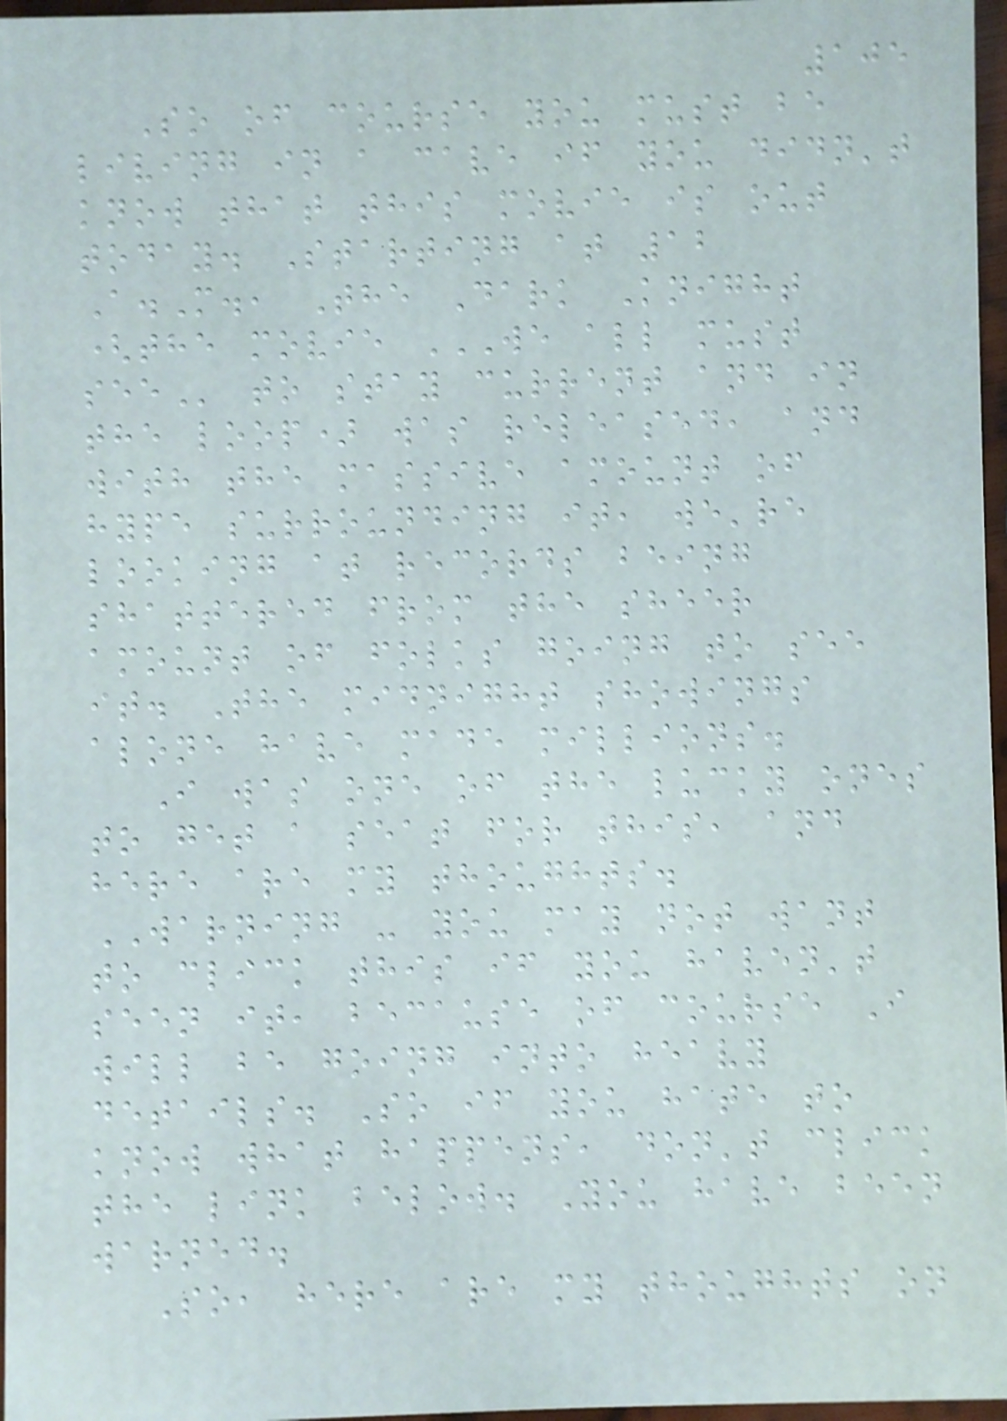105
So of course you must be
living in a cave if you didn't
know that this movie is out
today. Starting at 12
A.M., The Dark Knight
(the movie WE ALL MUST
SEE to stay current and in
the loop) was released, and
with the massive amount of
hype surrounding it, we're
looking at records being
shattered from the sheer
amount of folks going to see
it. The midnight showings
alone have made millions.
I was one of the lucky ones
to get a seat for this, and
here are my thoughts.
WARNING - you may not want
to click this if you haven't
seen it, because of course I
will be going into heavy
details. So if you hate to
know what happens, don't click
the link below. You have been
warned.
So, here are my thoughts on
